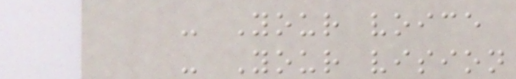- Your voice
- Your vision
